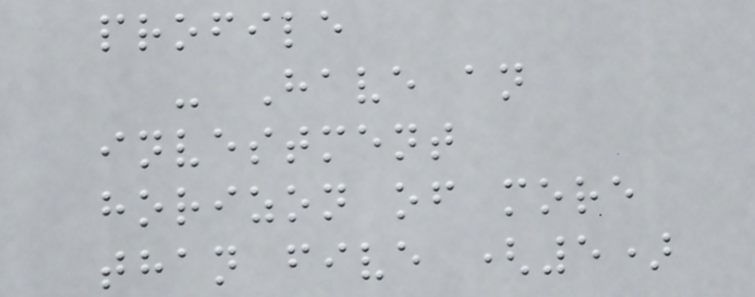profile
- Have an
investment
horizon of more
than five (5)
